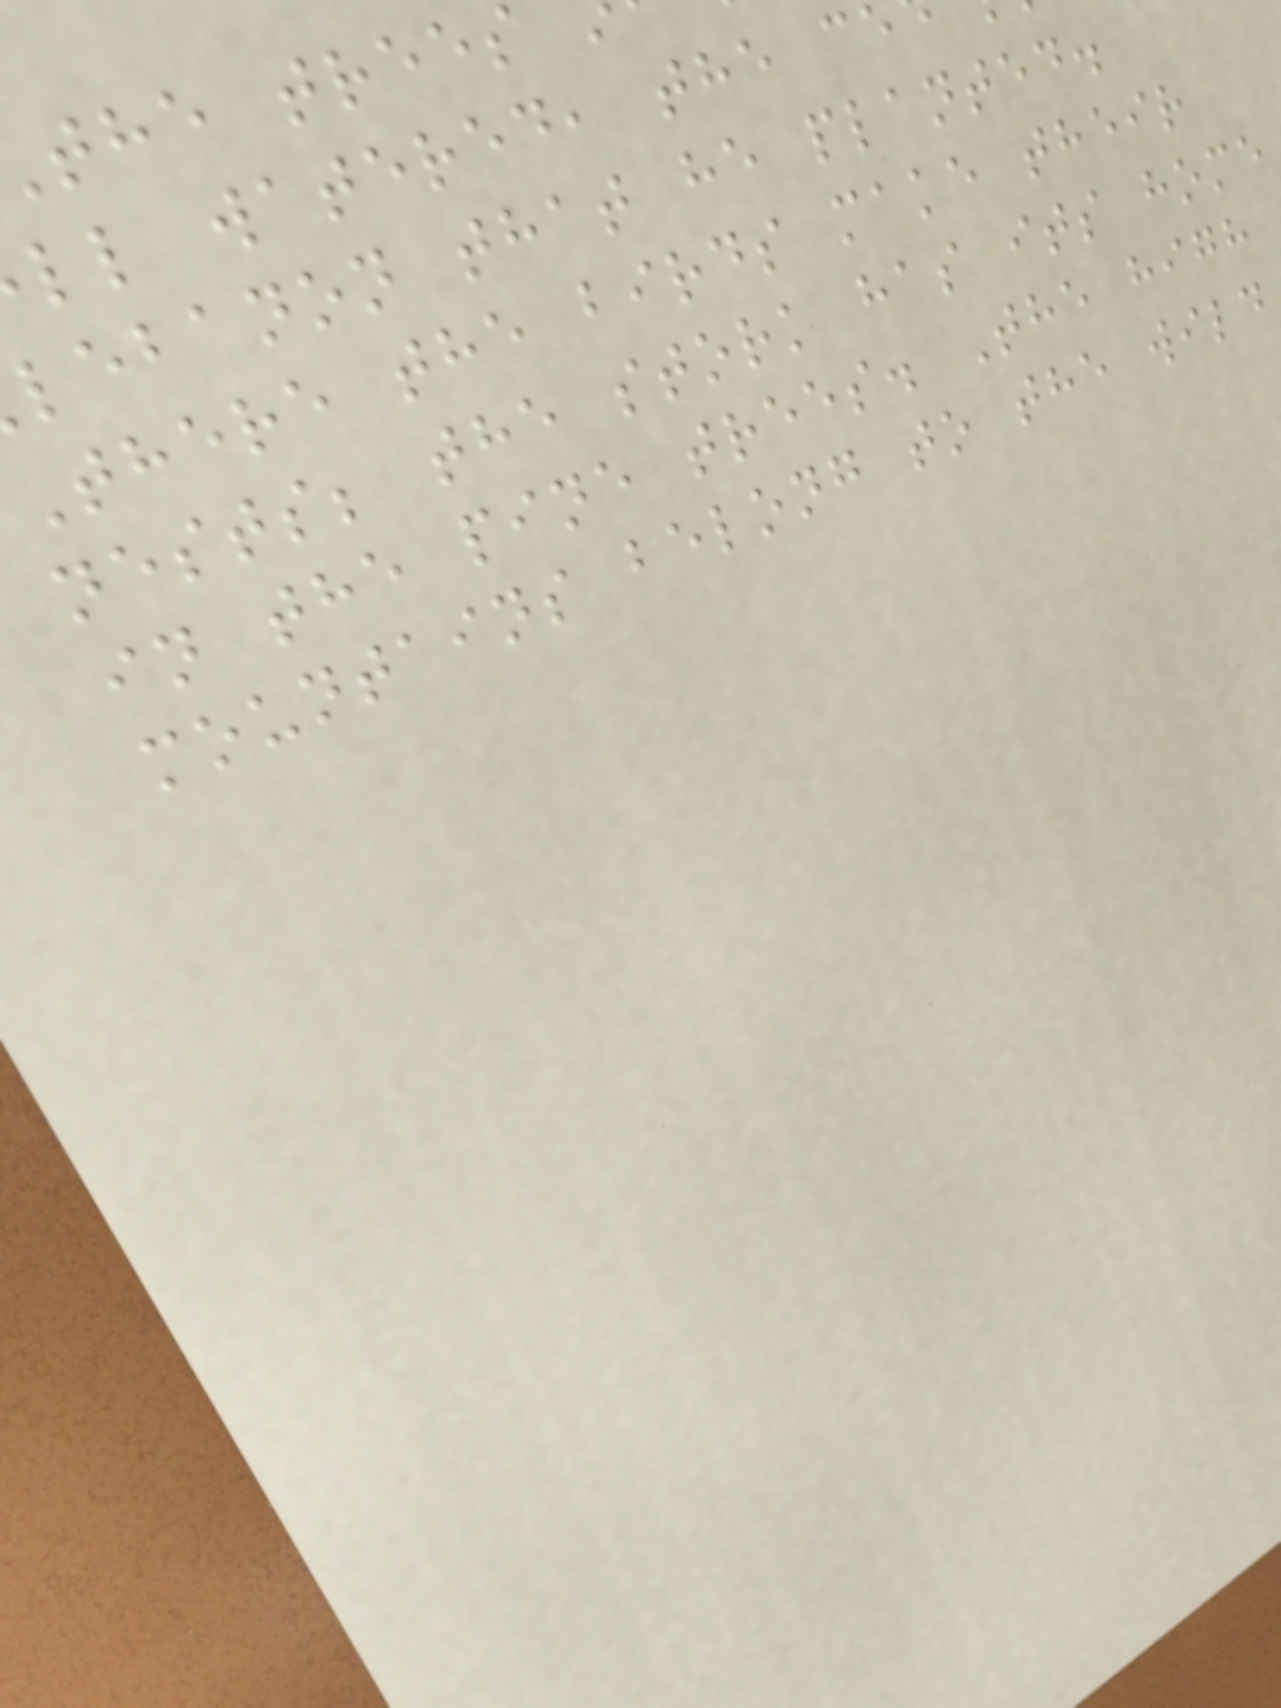the trees
ll watered, the c
lebanon that he planted.
There the birds make their
nests; the stork has its home
in the pine trees. The high
mountains belong to the wild
